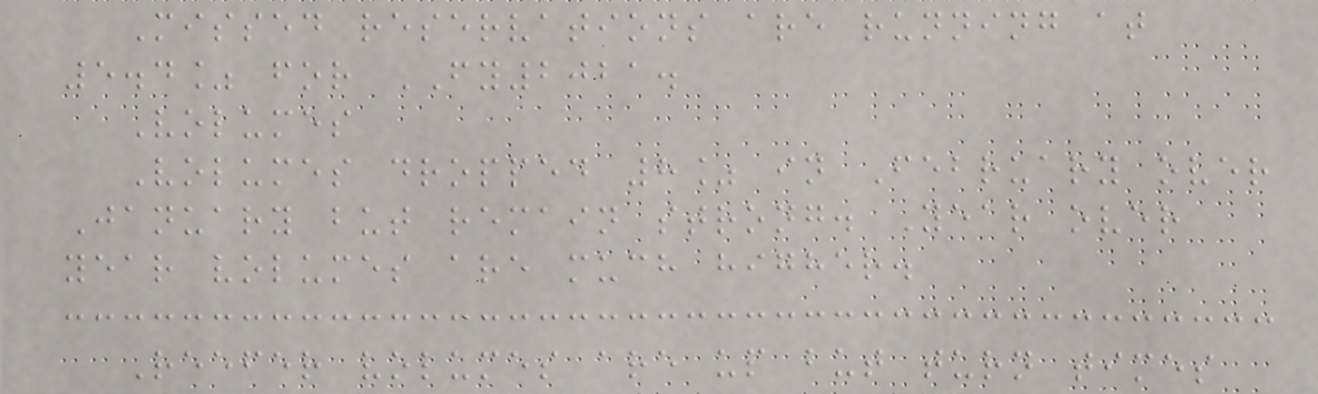Missed reservations are running at
5.4% for FY2021.
Volumes
Volumes dropped 8% in February over
January but remain strong. Year over
year volumes are much higher.
Reefer volumes are up but turn times
